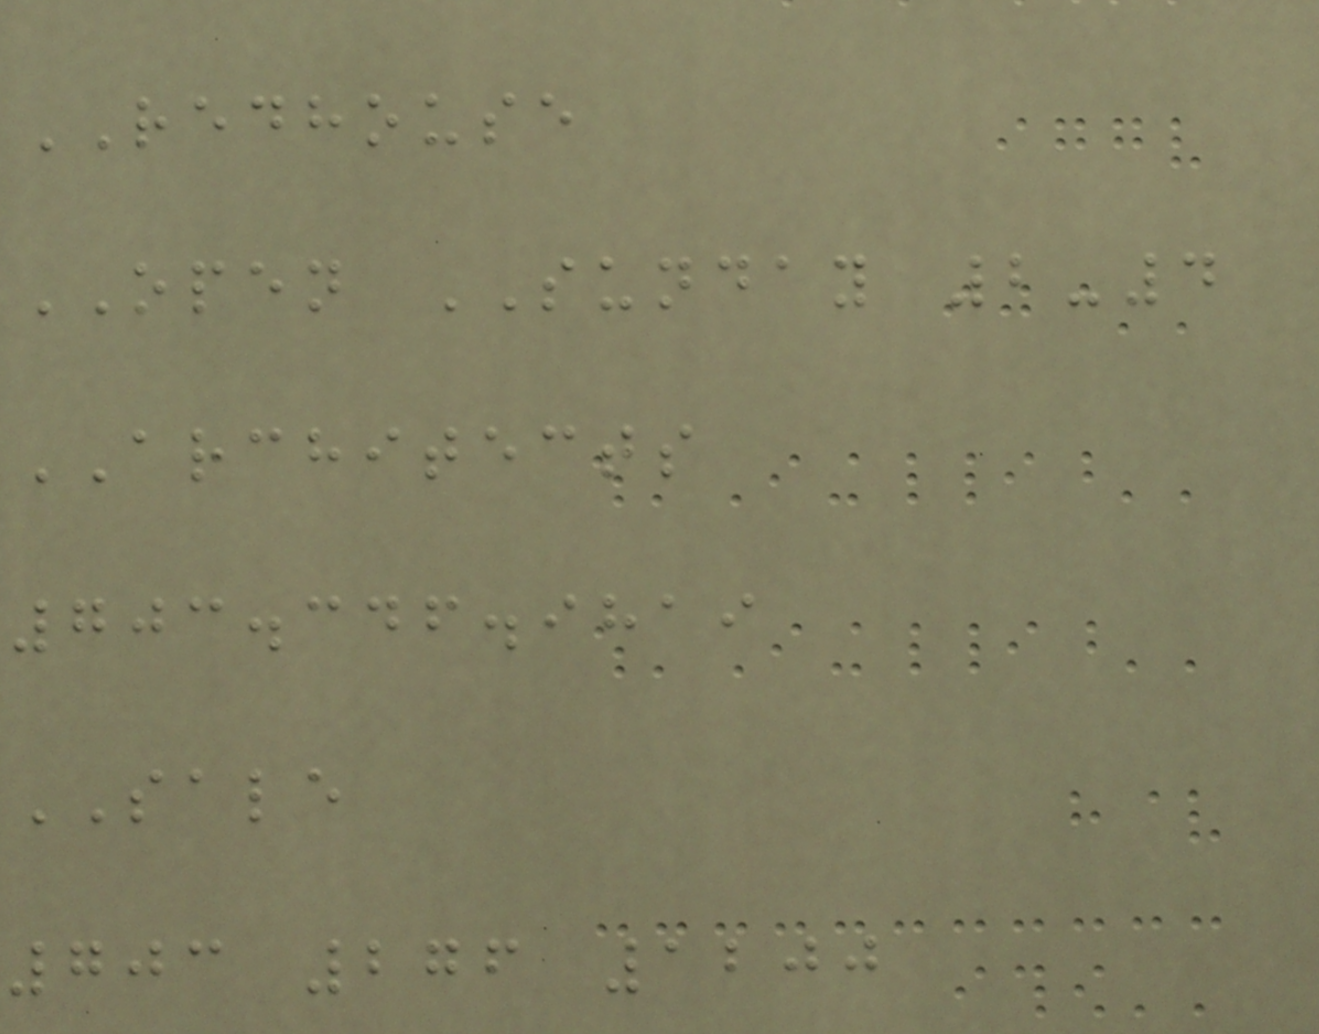REDHOUSE
OPEN SUNDAY 2-4
ARCHITECTS
703.346.9819
SALE
703 276 1200
